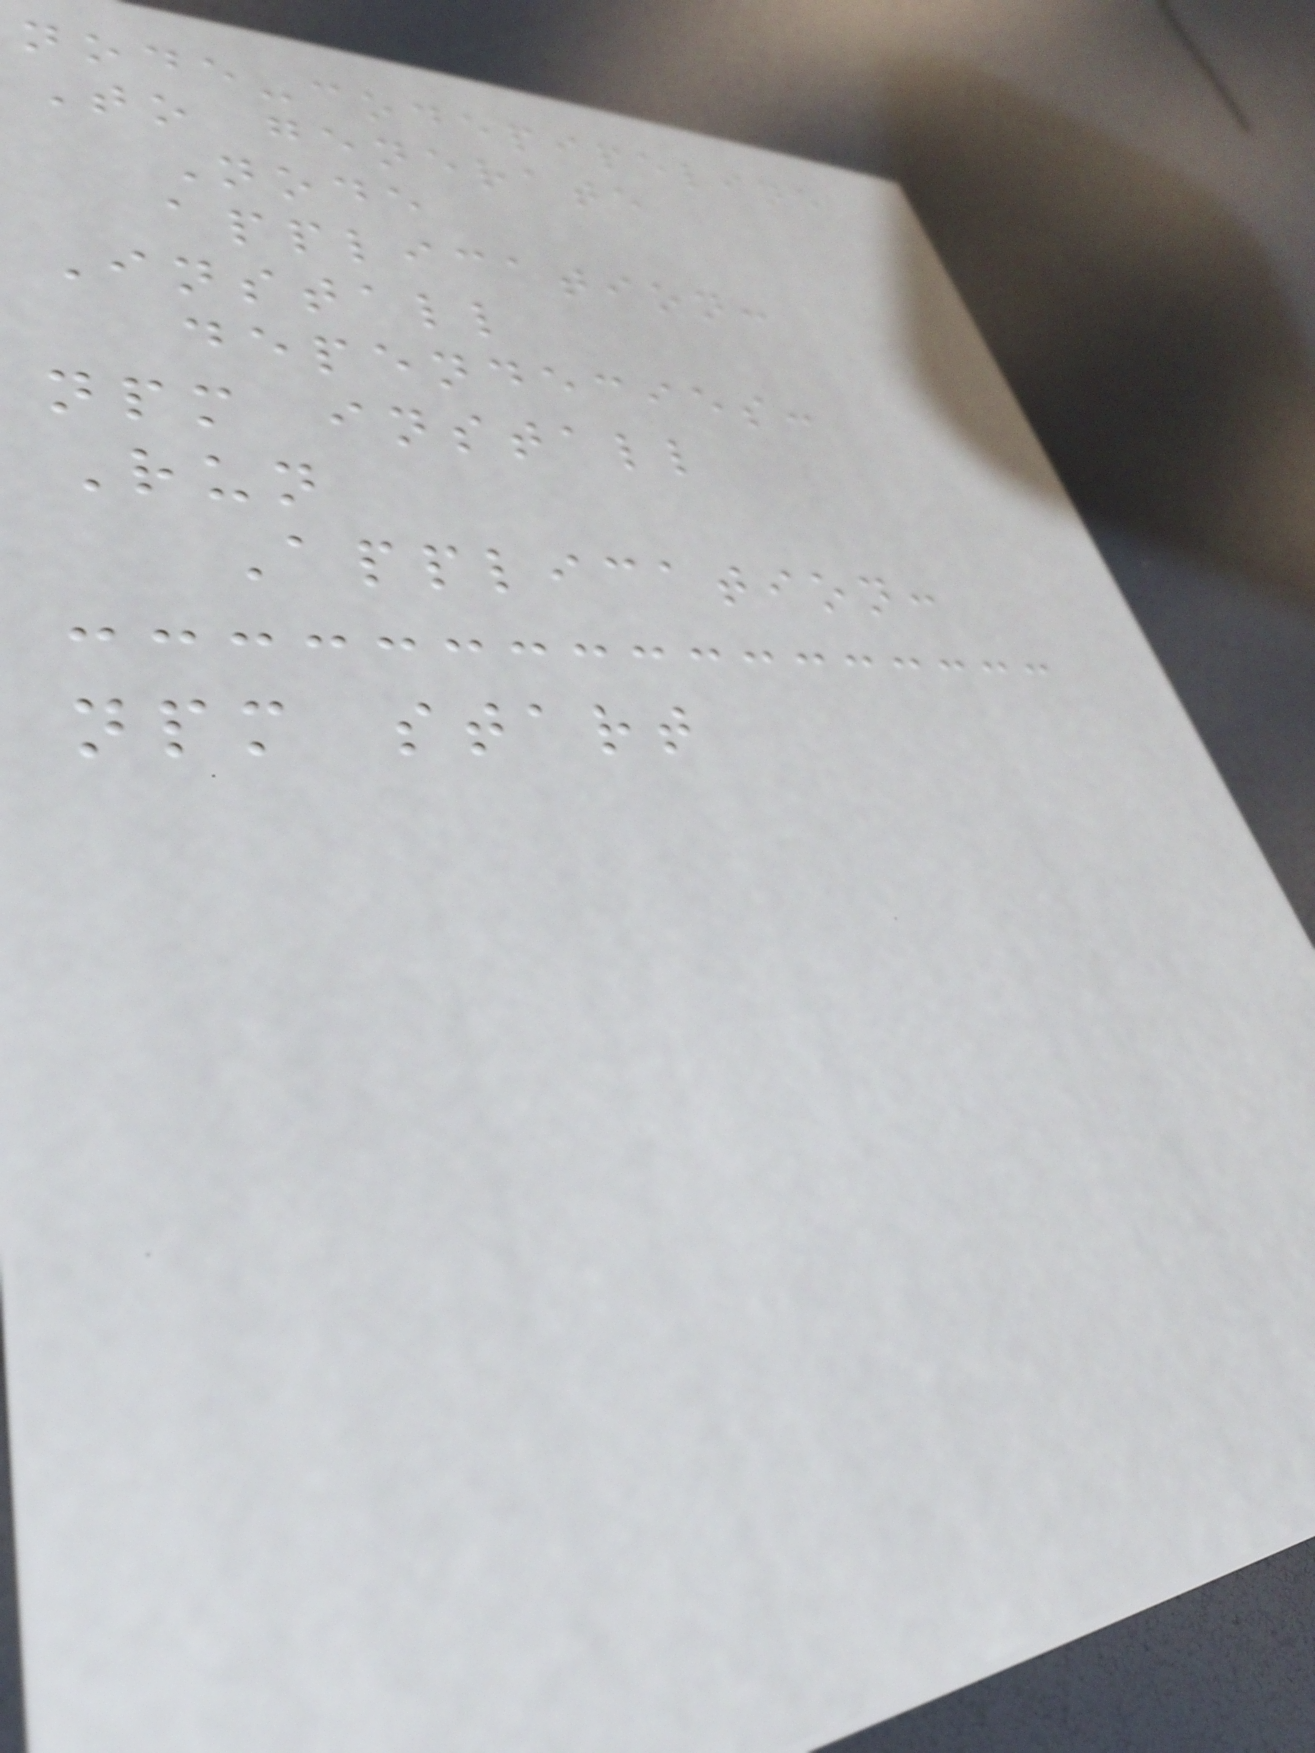node-codepipeline
To generate
Node
application:
Install
dependecies:
npm install
Run
Application:
npm start
